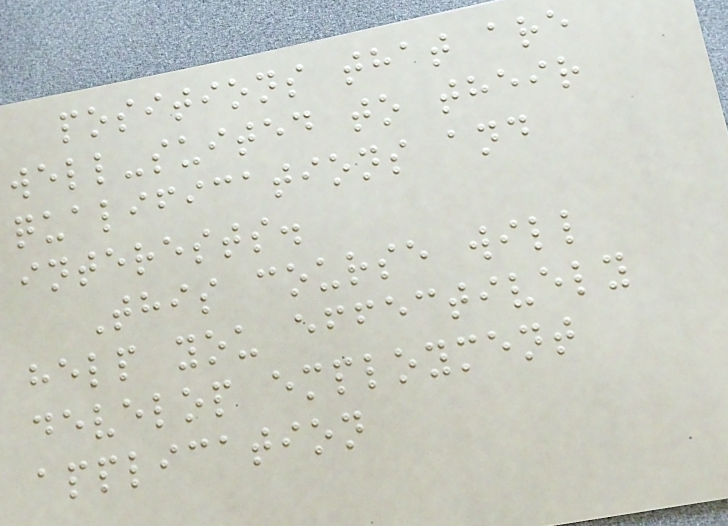positions that are
well-suited to their
qualifications and
interests.
This course will
help you effectively
develop employment
application
